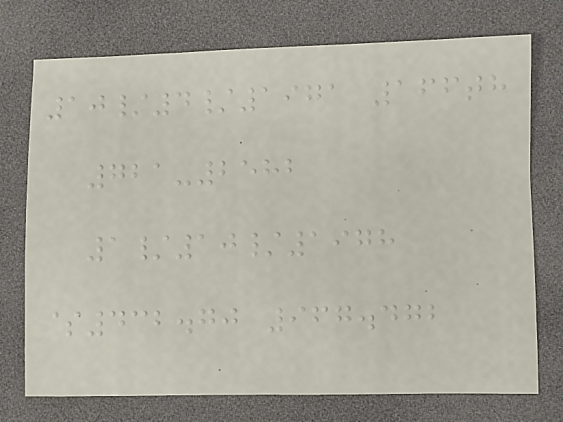10/4/1971 166th
721-2582
1/10/1978
$432.70 967.472
